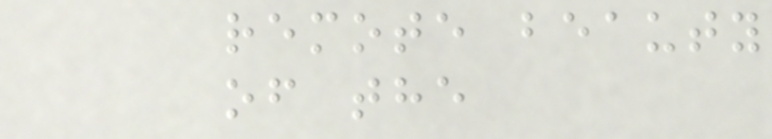remote beauty
of the
